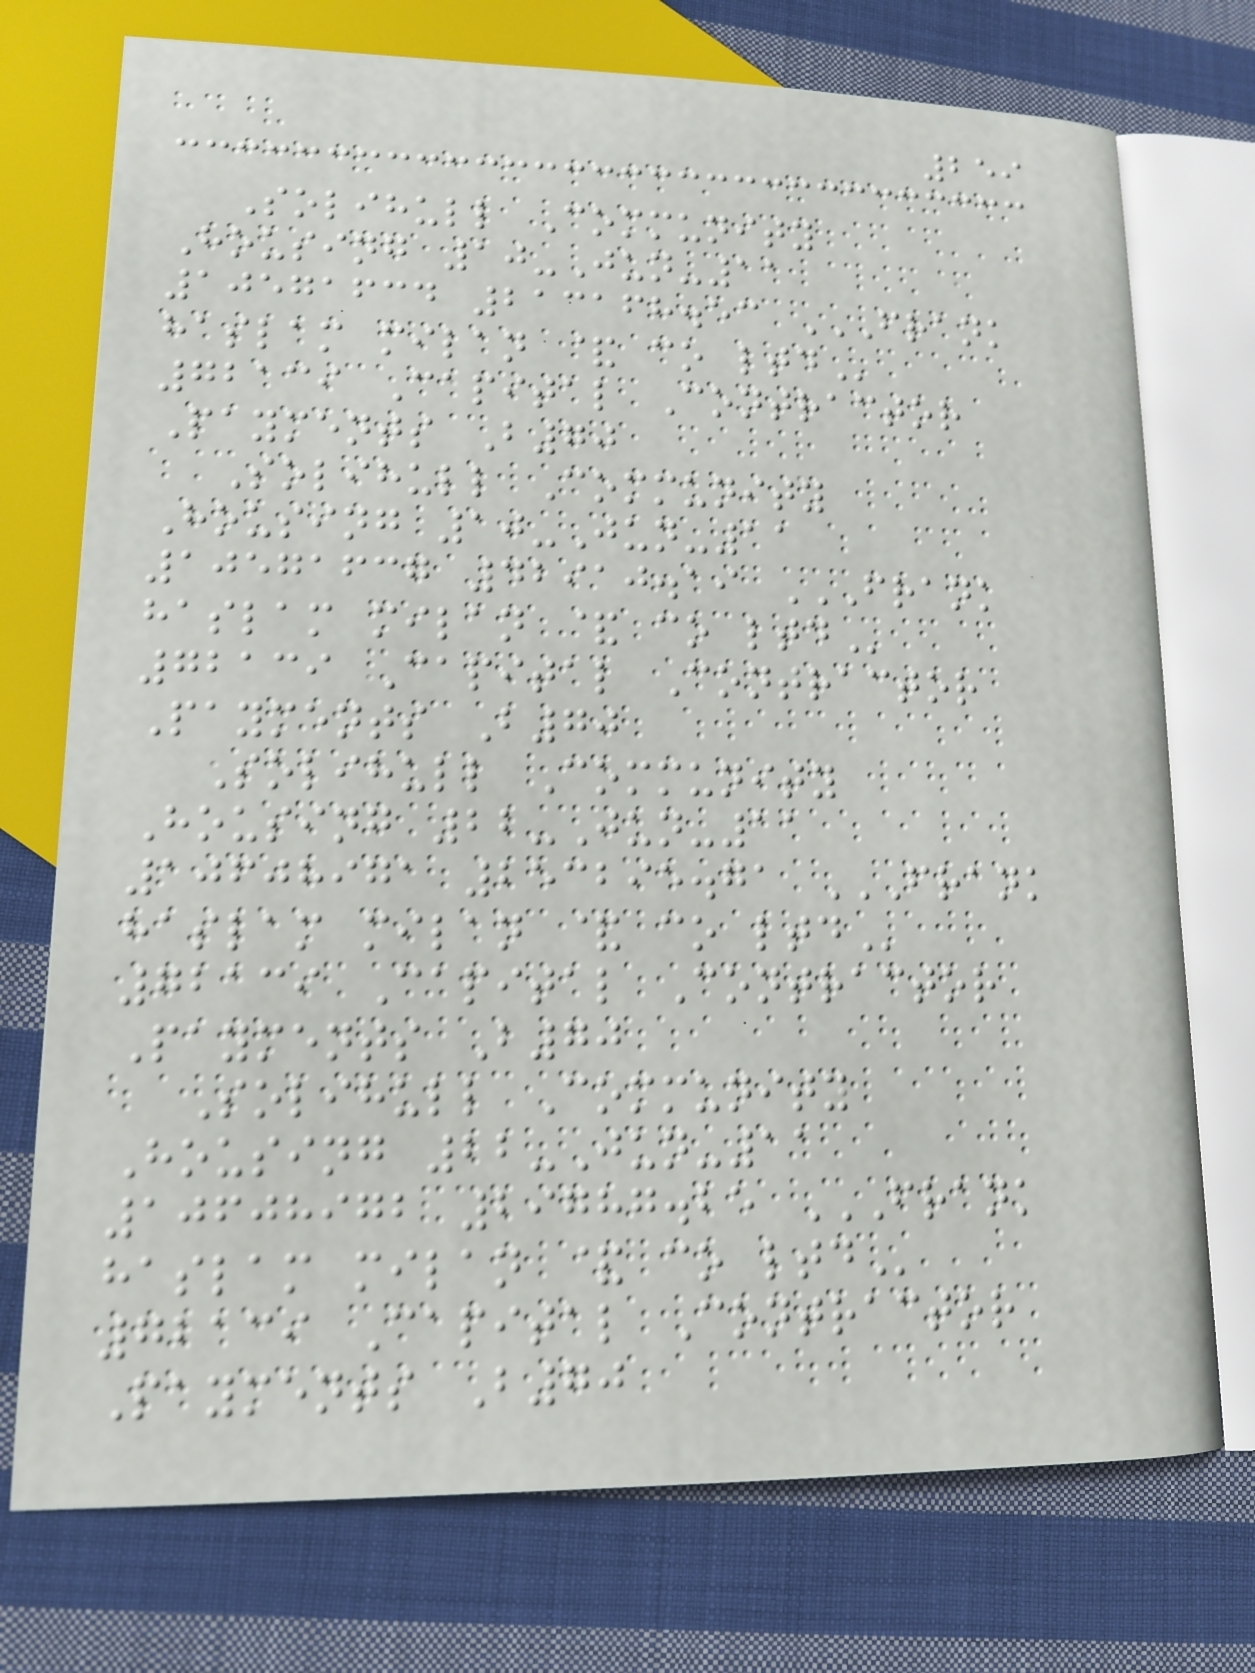259
Solihull Community
Housing 10-Jun-11
10571634 213168.53 FRANK
HASLAM MILAN & CO LTD
72139 Capital Contractor
Payments B70
Solihull Community
Housing 10-Jun-11
10571637 42910.19 FRANK
HASLAM MILAN & CO LTD
72139 Capital Contractor
Payments B70
Solihull Community
Housing 22-Jun-11
10608971 253295.71 FRANK
HASLAM MILAN & CO LTD
72139 Capital Contractor
Payments B70
Solihull Community
Housing 22-Jun-11
10608972 29787.25 FRANK
HASLAM MILAN & CO LTD
72139 Capital Contractor
Payments B70
